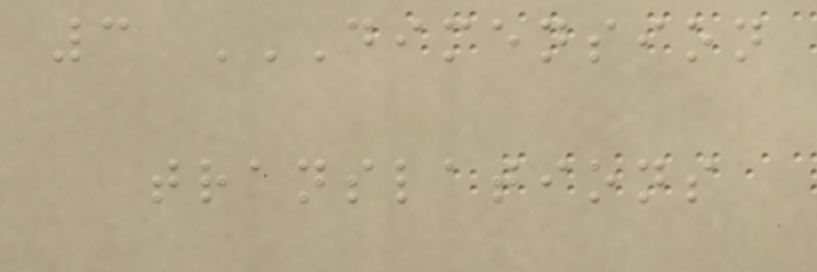3 DIMENSION
TRANSLATIONS
